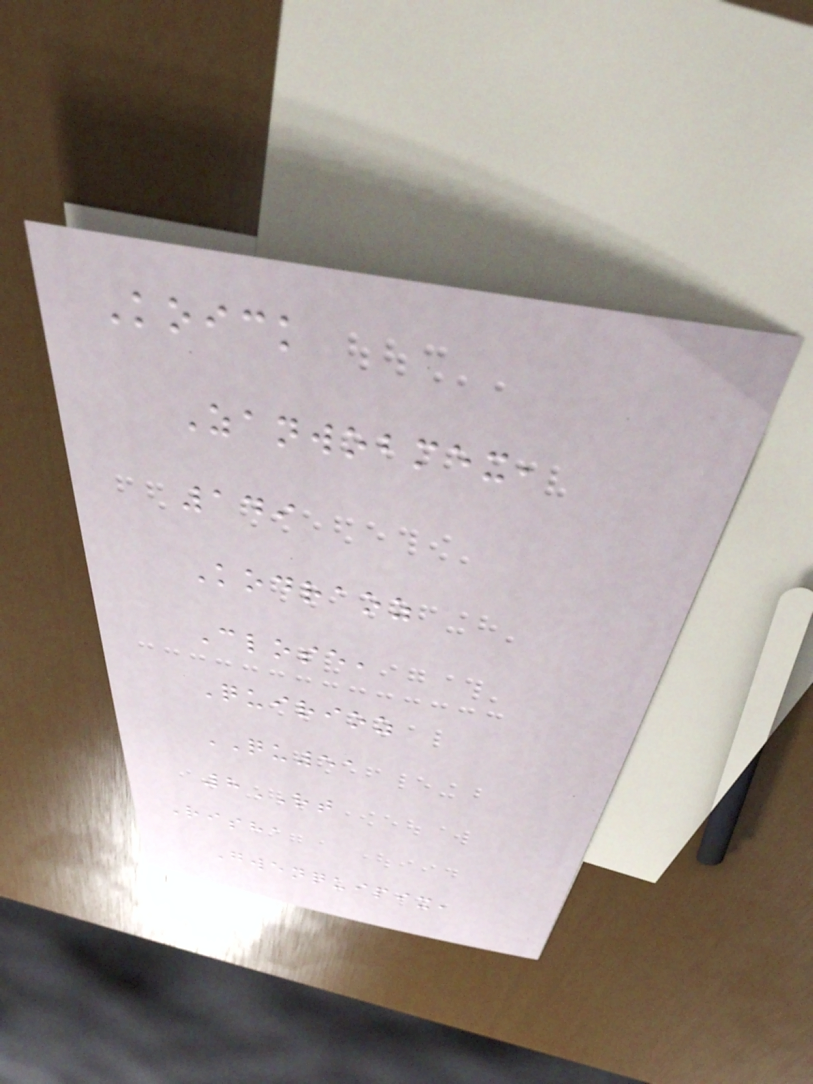Koick
Zanwobmex,
149
Kodraoz
Close,
Quirioz
QU51
8RT
Risha
Gwenquipix,
